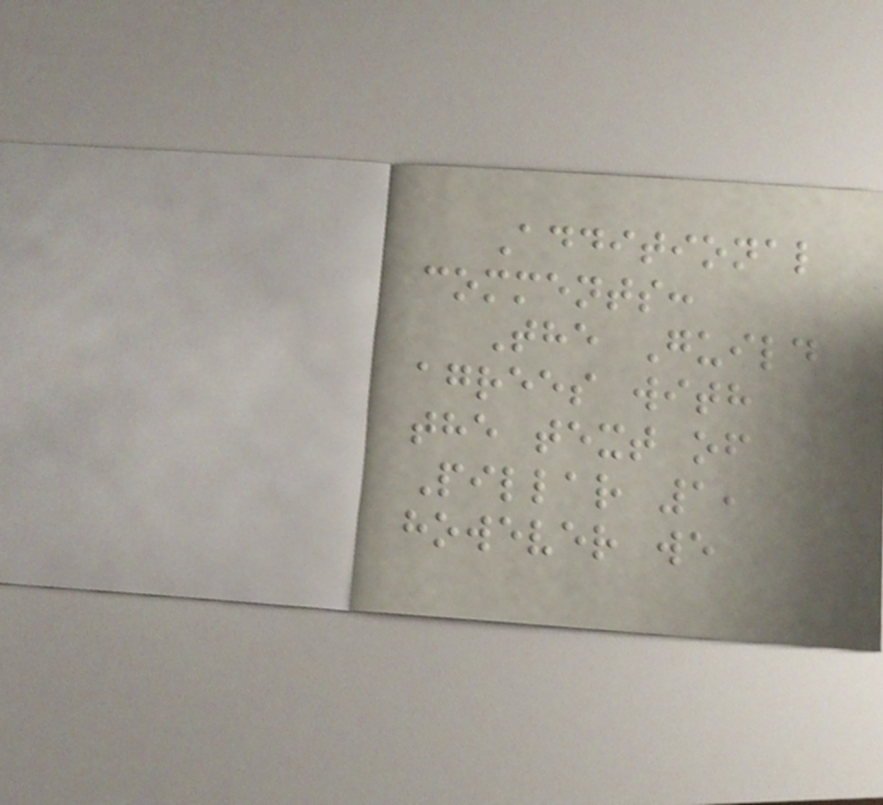Additional
comments:
The Guild
agrees with
the text of
Pillar 1,
however we
